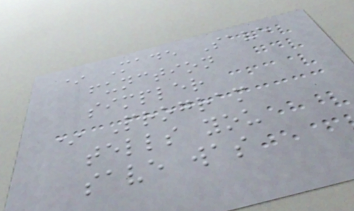* Made Save
function
simpler
* Program
tells you
save was
